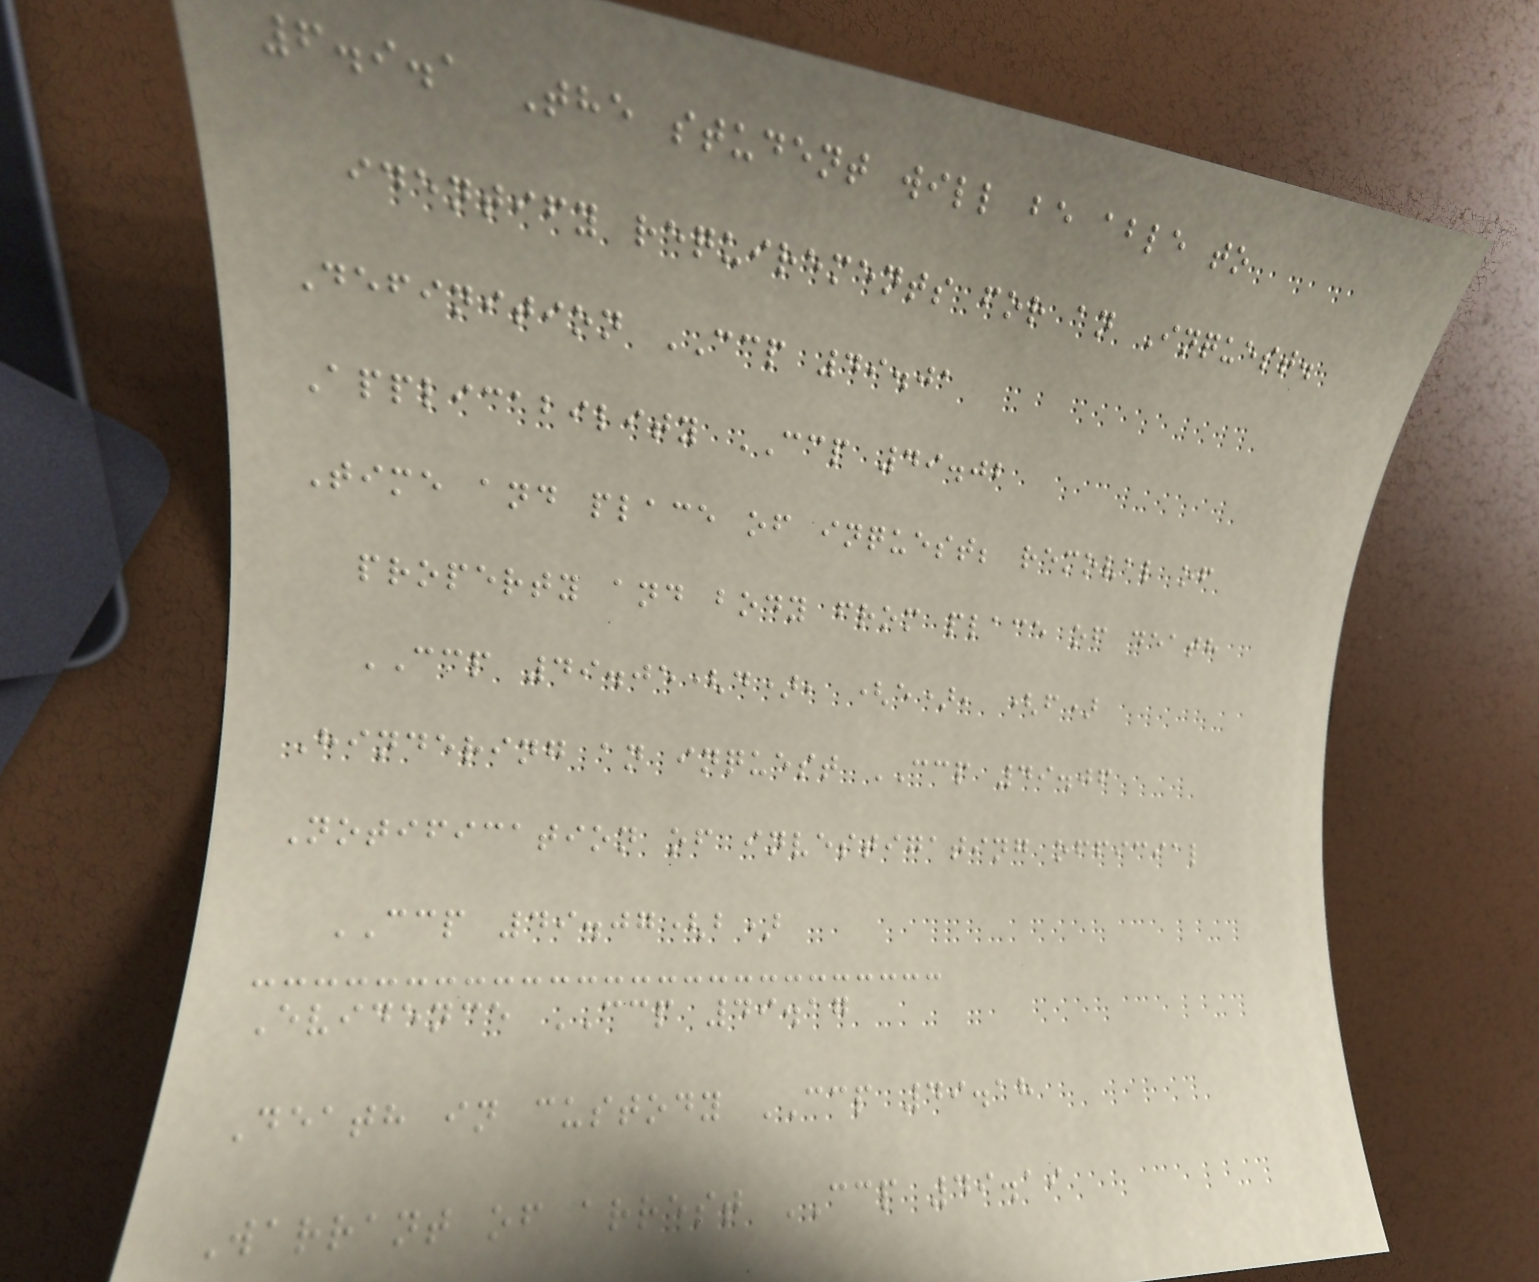6.9.1 The student will be able to
identify requirements for an Inquest.
Definition CCP 49.01
Applicability CCP 49.02
Time and place of inquest; removal of
property and body from place of death
CCP 49.05(d), (e), (f)
Hindering an inquest CCP 49.06
Notification of investigating official
CCP 49.07(b)
Evidence CCP 49.17
Death in custody CCP 49.18
Warrant of arrest CCP 49.19
